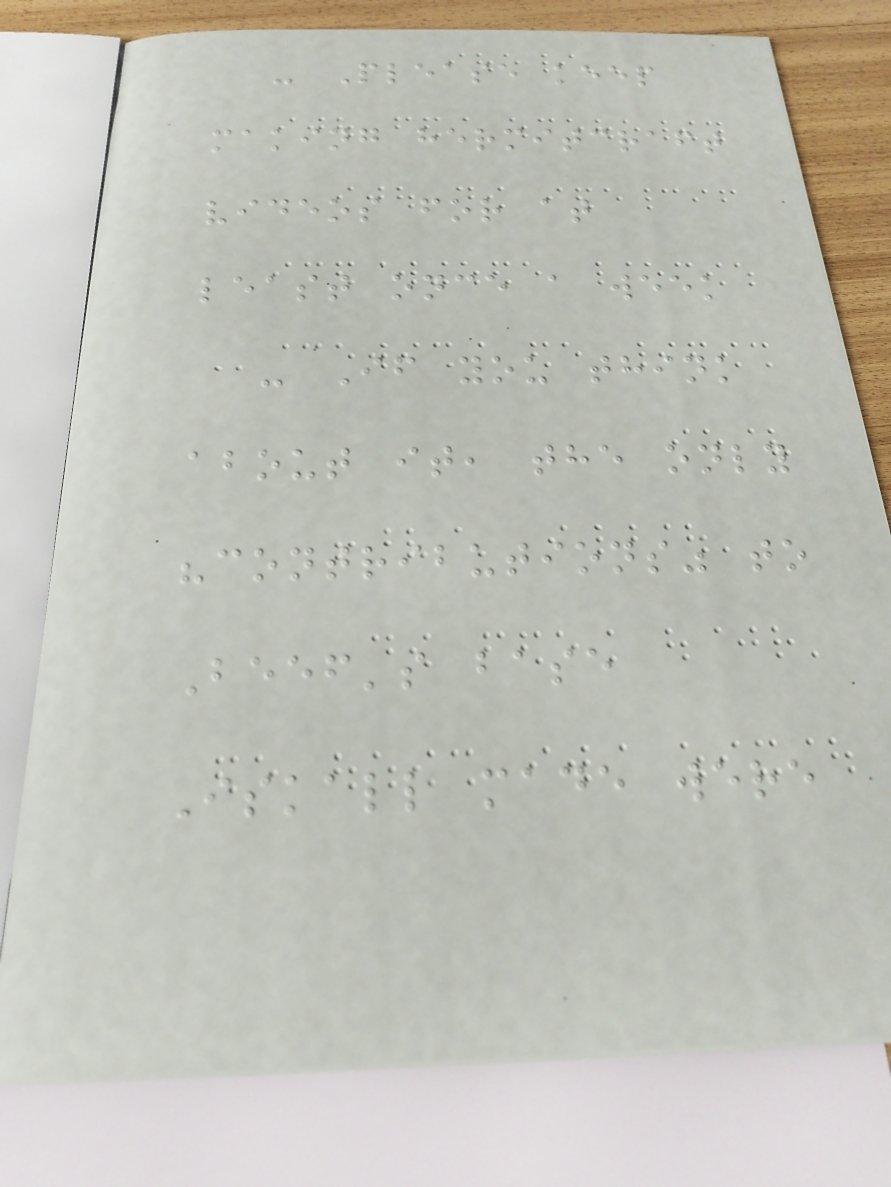- Please keep
making hermitcraft
videos for at
least once a week
- If you think
about it, the only
"contributions" to
Beef's base
Iskall made were
